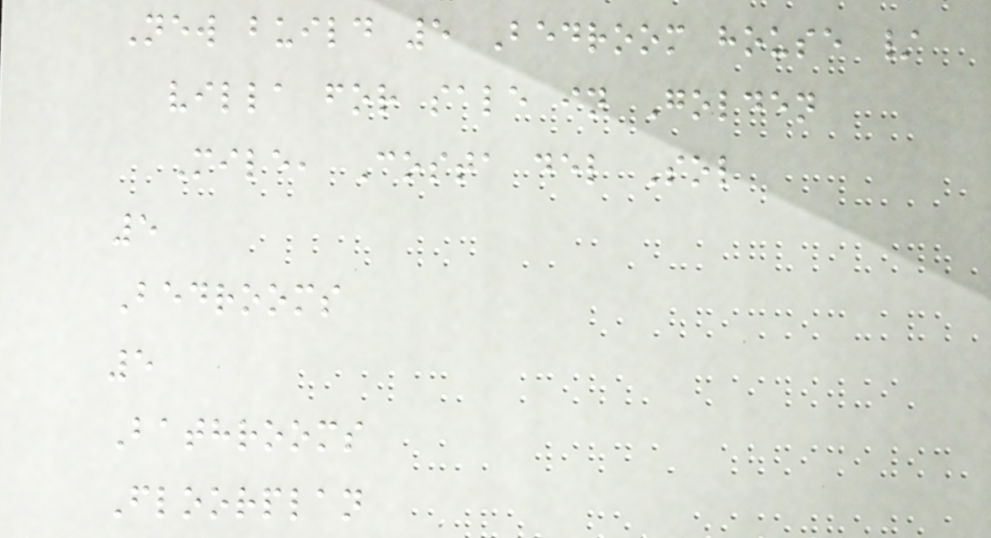New build 5 Bedroom house /
villa for sale in Golden
Mile, Costa del Sol
5
Bedrooms
5
Bathrooms
Floorplan
